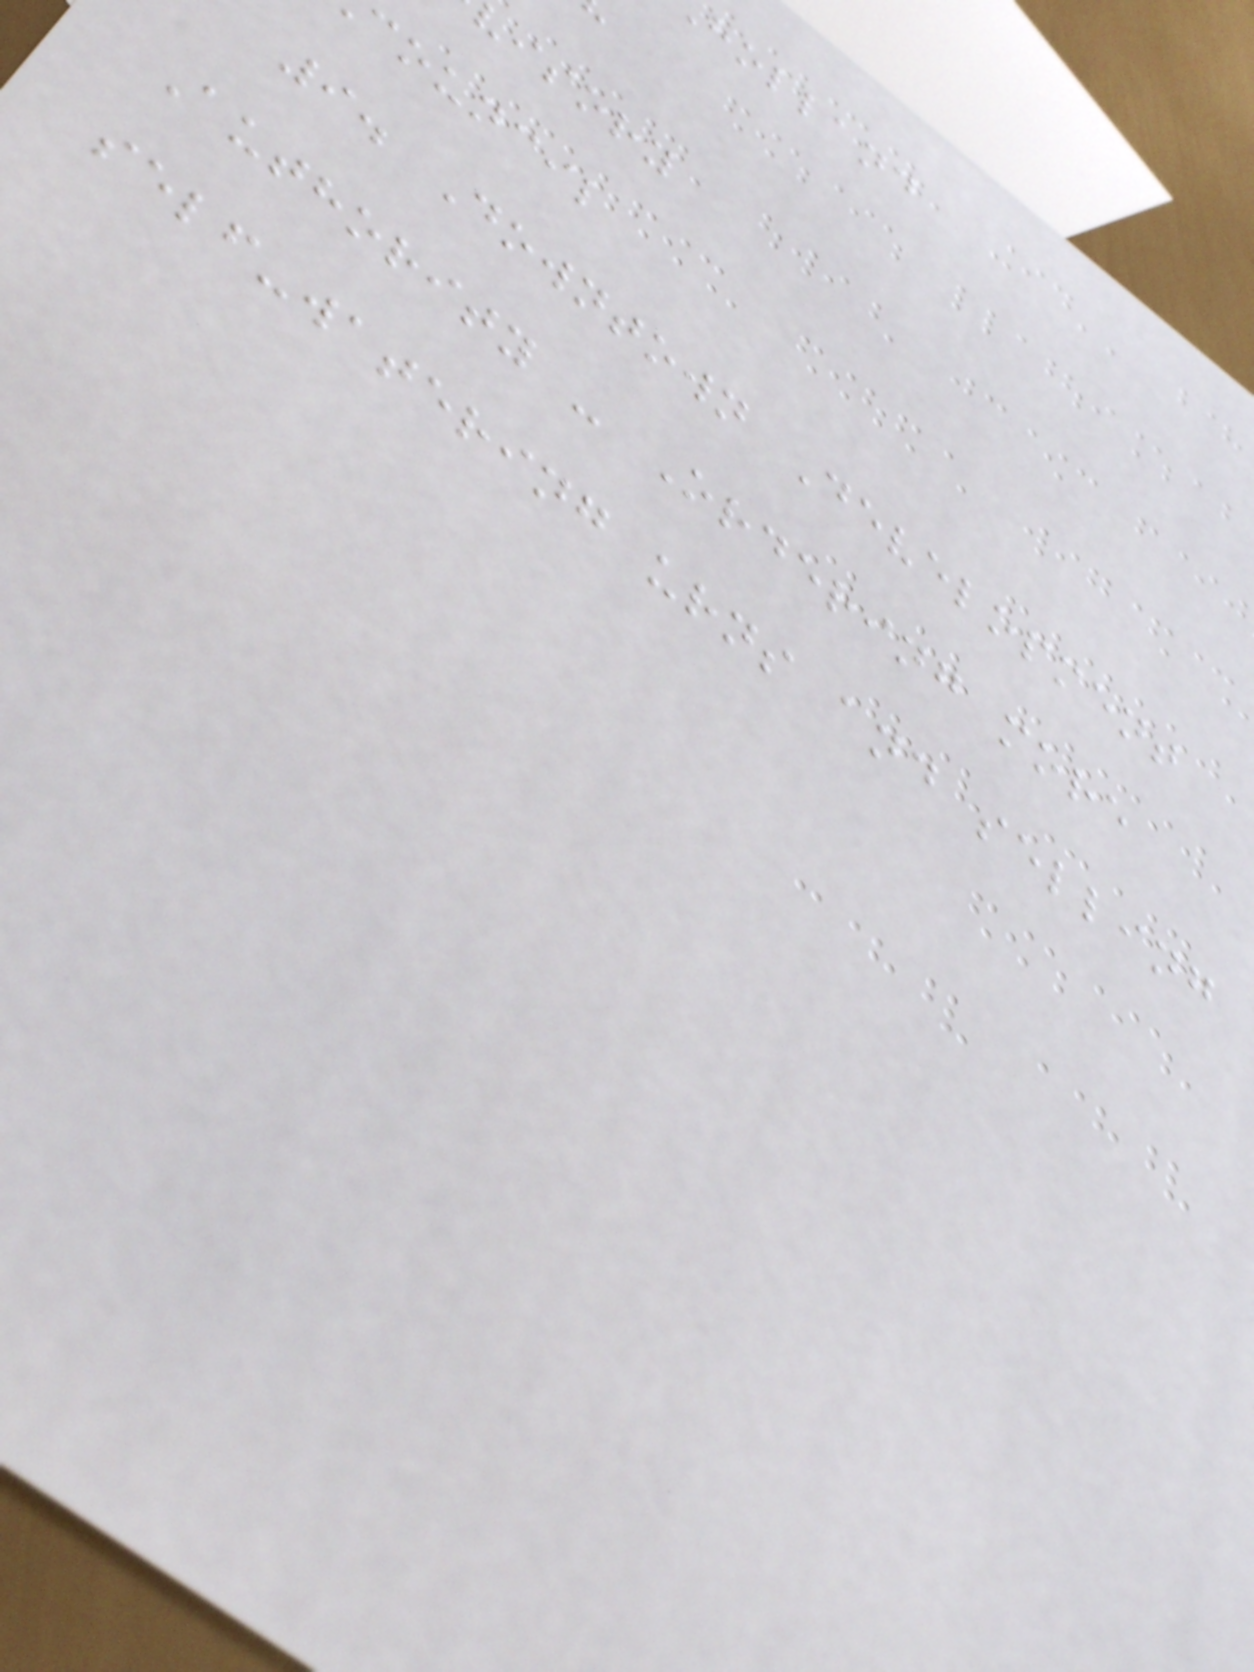holland
isory
council
9. Downtown Development
Authority - Ordering more
self-watering urns and selling
